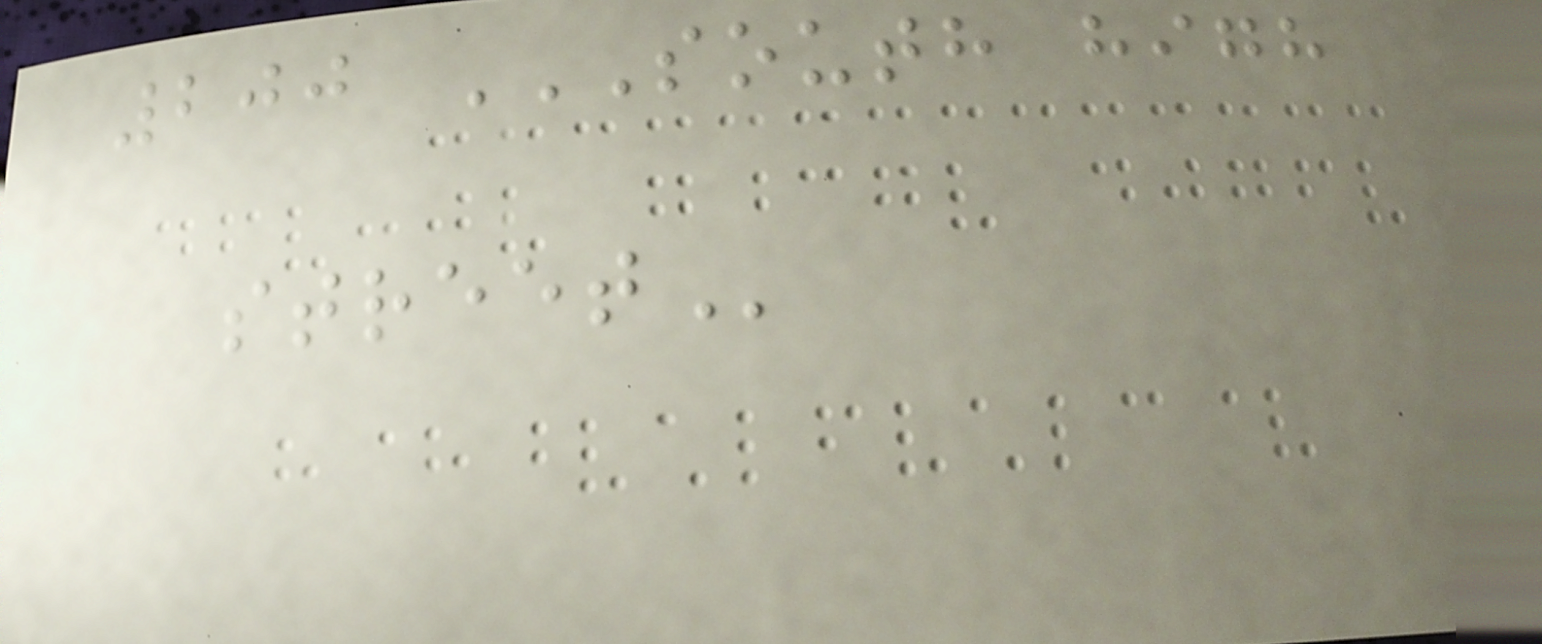200 SOUTH HIGH
STREET
